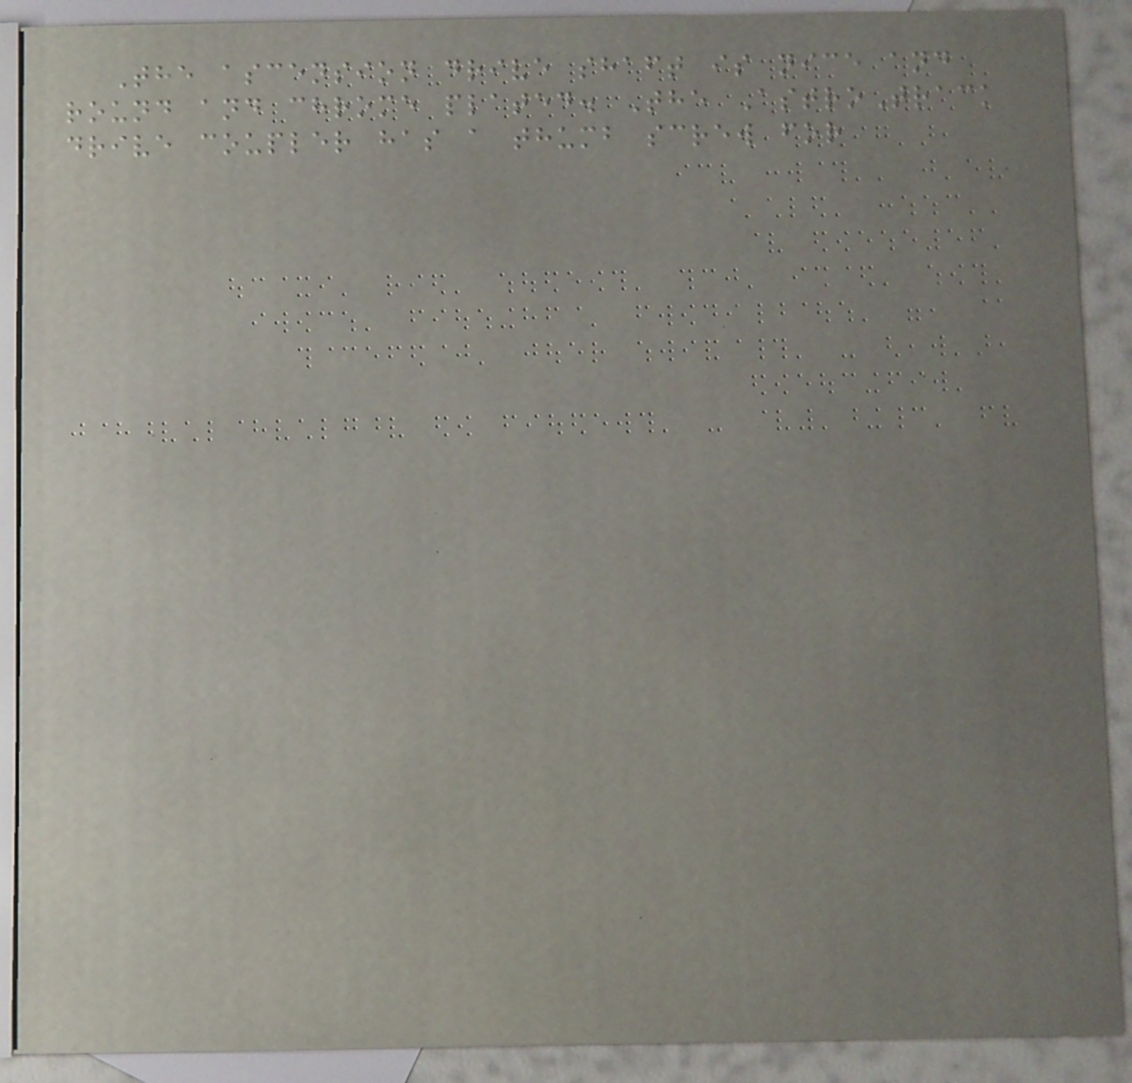The ascension drive shaft is nice and
round and chrome plated. The AstroTrack
drive coupler has a thumb screw for
